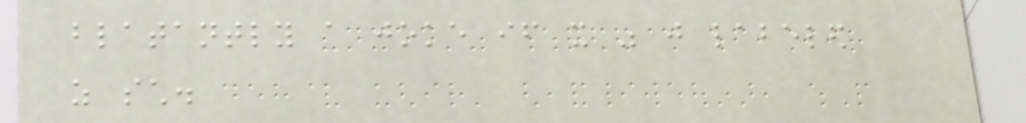blatantly a joke if it was just labeled
as such.
